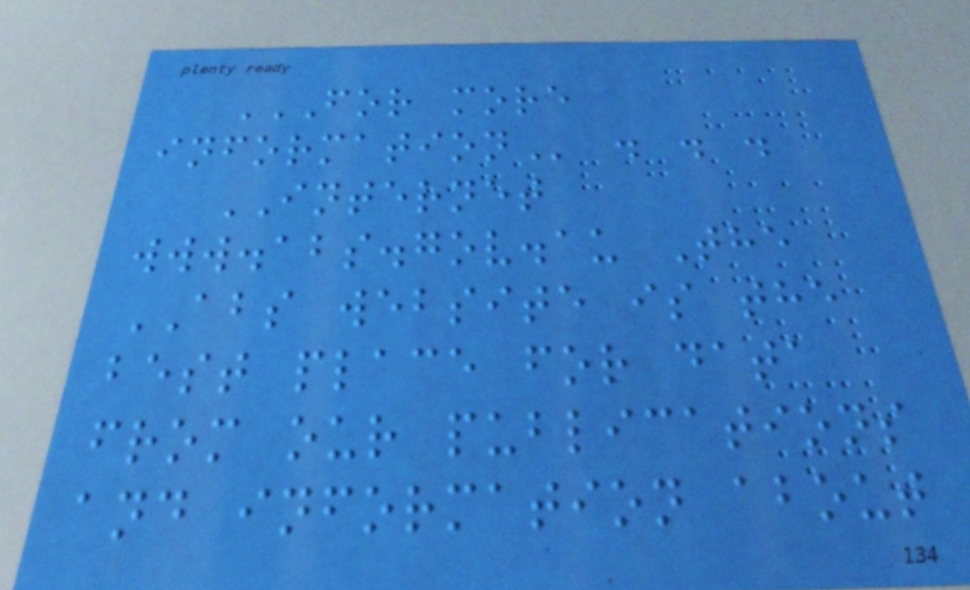FOR MORE
INFORMATION . . .
INTERNET
www.abs.gov.au The
ABS website is the
best place for data
from our publications
and information about
